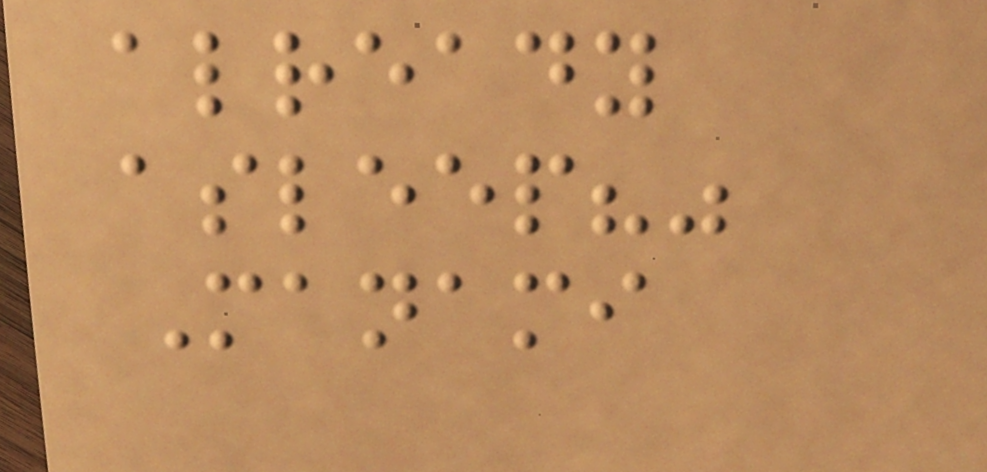already
asleep?"
Manami
